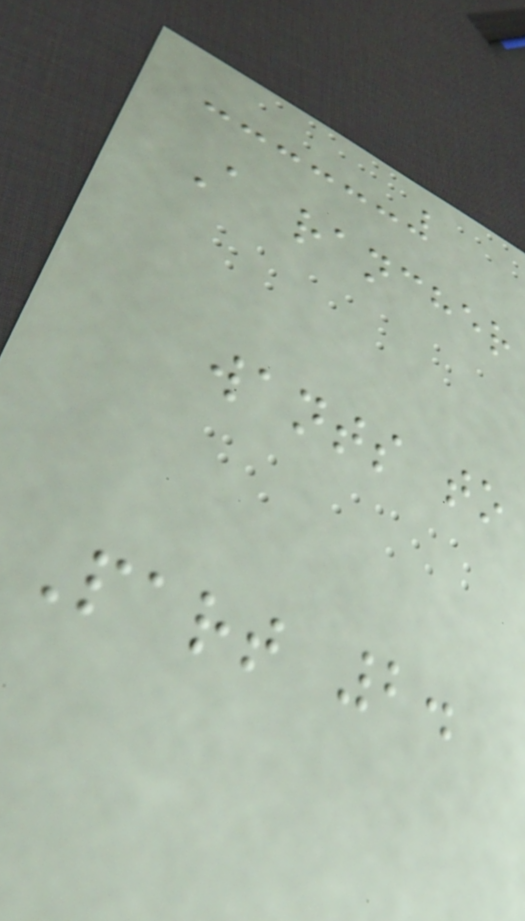A rancher
wants to
Part 2.
